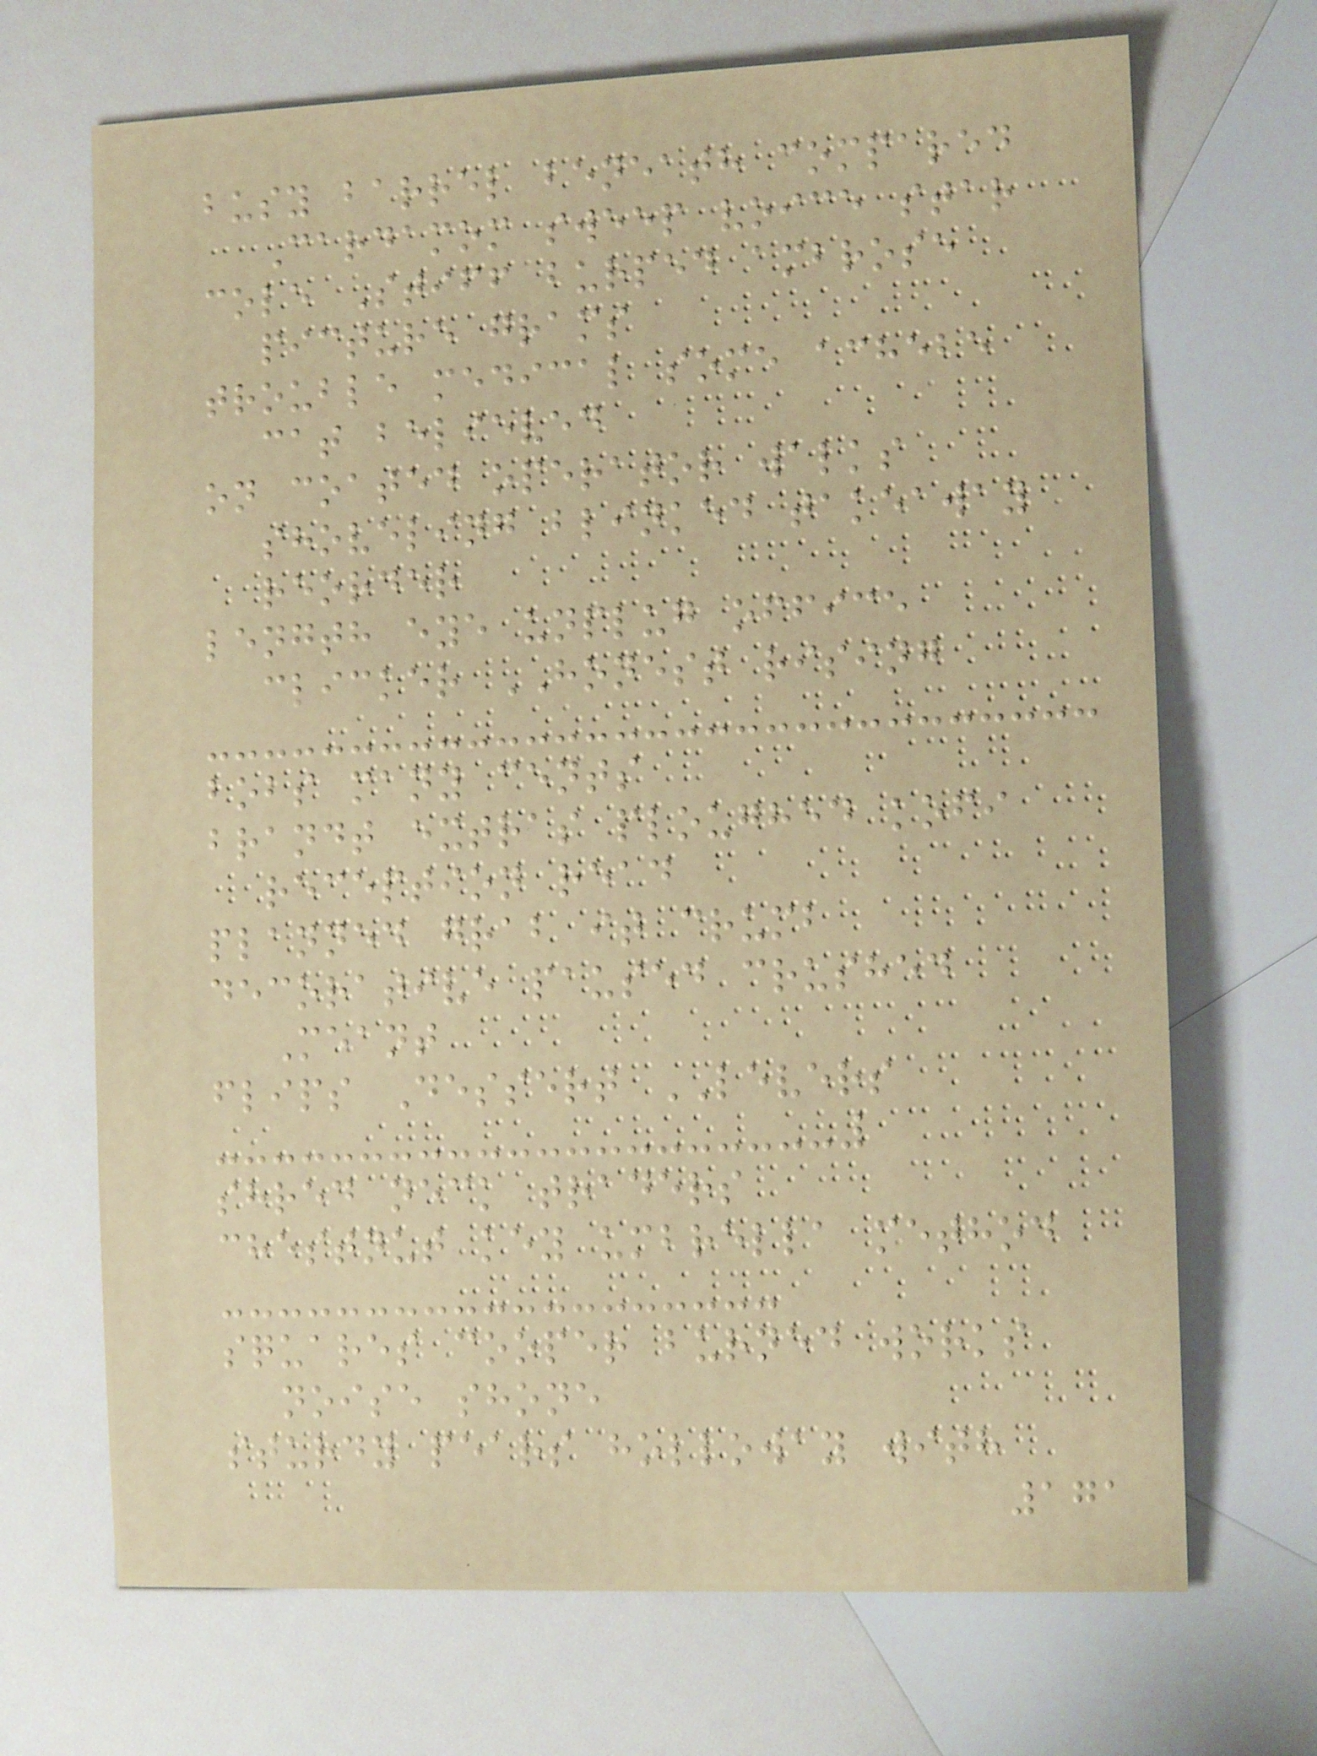busy barrel beneath compared
Cardamom sweep voice star
cole Stiff burped ambrose
picture grams
trouble medical some achebe
cat believed
on coated operator walks
shoveling blinked takeaway
reorder
length eye unplug office
clicker HONEST rising
bobs many cents
brandt extras ploughed kofi
reception read
planned grab it crumb
decorative paused crushed
Meant
flips Dessert LEVERS
shred neck traders
chestnut key umbrella method
squares cooper burned works
noise shone
sturdy pears holloway with
171
